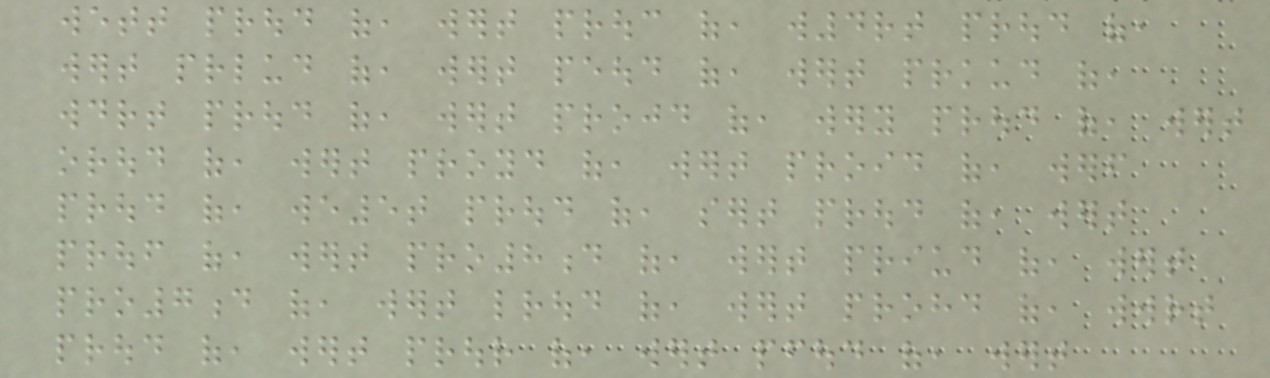wett proud of, wert prouc of, w4rt proud of,
wert prlud of, wert peoud of, wert prkud of,
wdrt proud of, wert projd of, wery proud of, wert
oroud of, wert proyd of, wert proid of, werf
proud of, we5t proud of, sert proud of, wert
prouf of, wert pro8d of, wert priud of, wert
pro7d of, wert lroud of, wert prohd of, wwrt
proud of, wert prour of, wert pfoud of, wert
